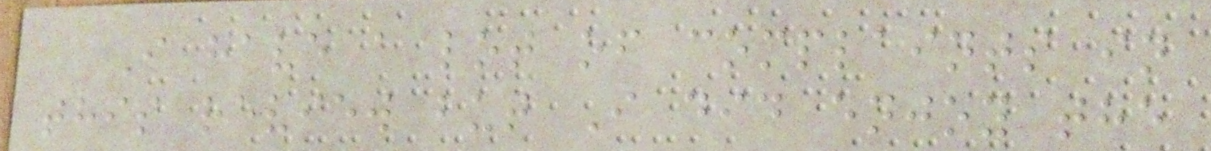I have a lot of complaints in
this review but I did enjoy the
